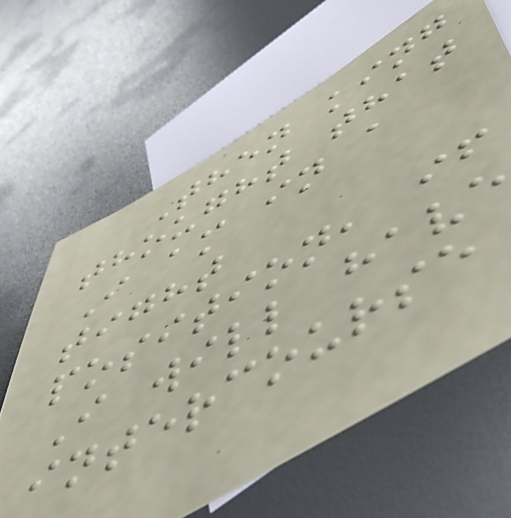Then king
thought that
I am in a
tight
position, if
I will have
intercourse
